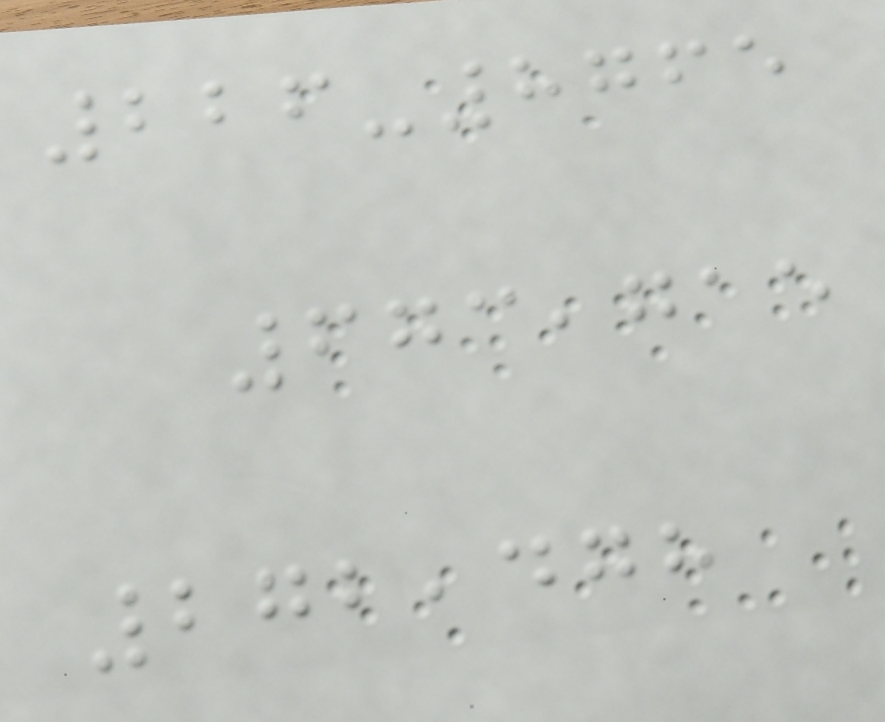226-8765
673,715
272,478
